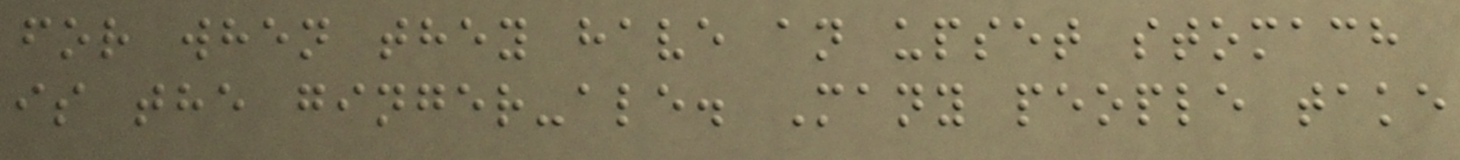for when they have an upset stomach
is the ginger-ale. Many people take
